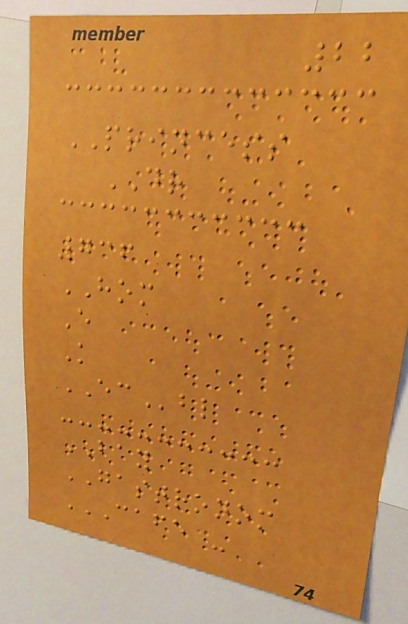22
PRINCESS
DR
736
HOM
E
K
ECbl
BAY
GASTRONOM
CAFE -
